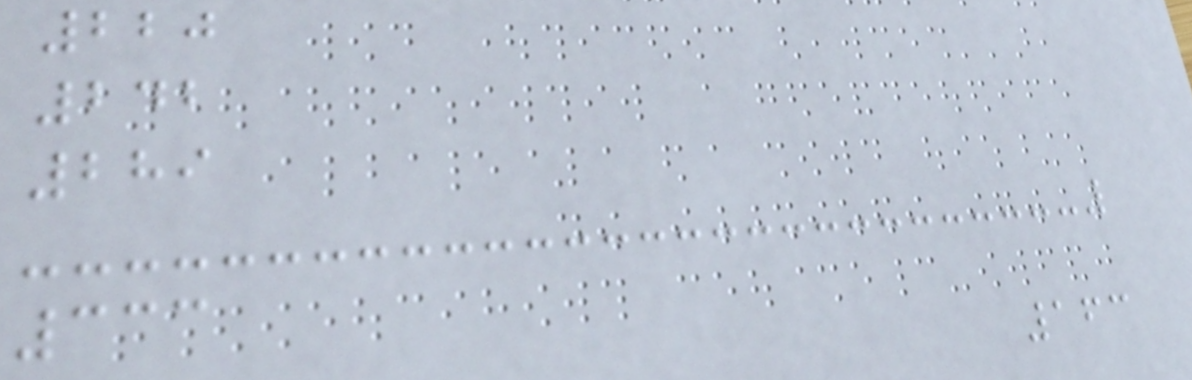220
242
289
333
163
